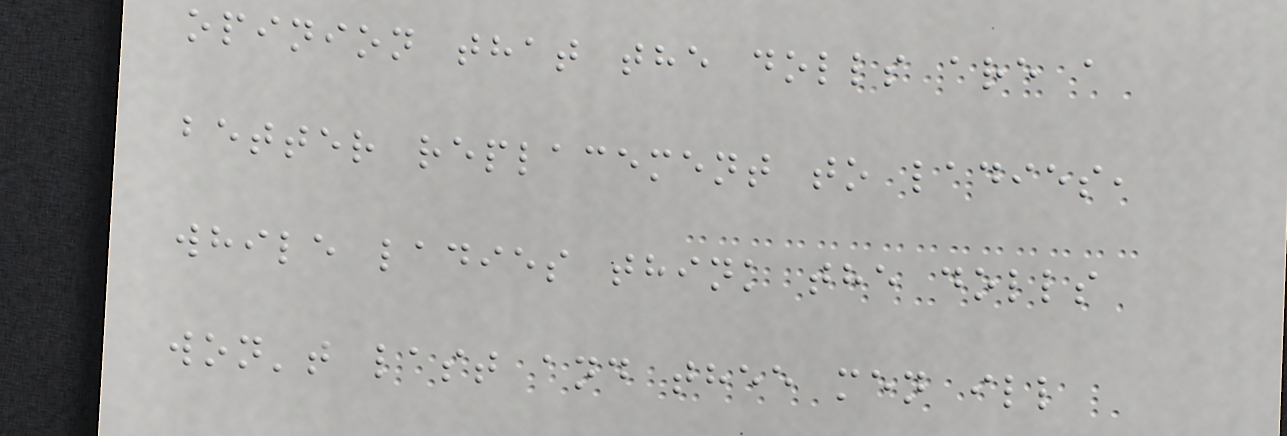opinion that the dolls are a
better replacement to ladies,
while ladies think the dolls
won't last and thee men ill
